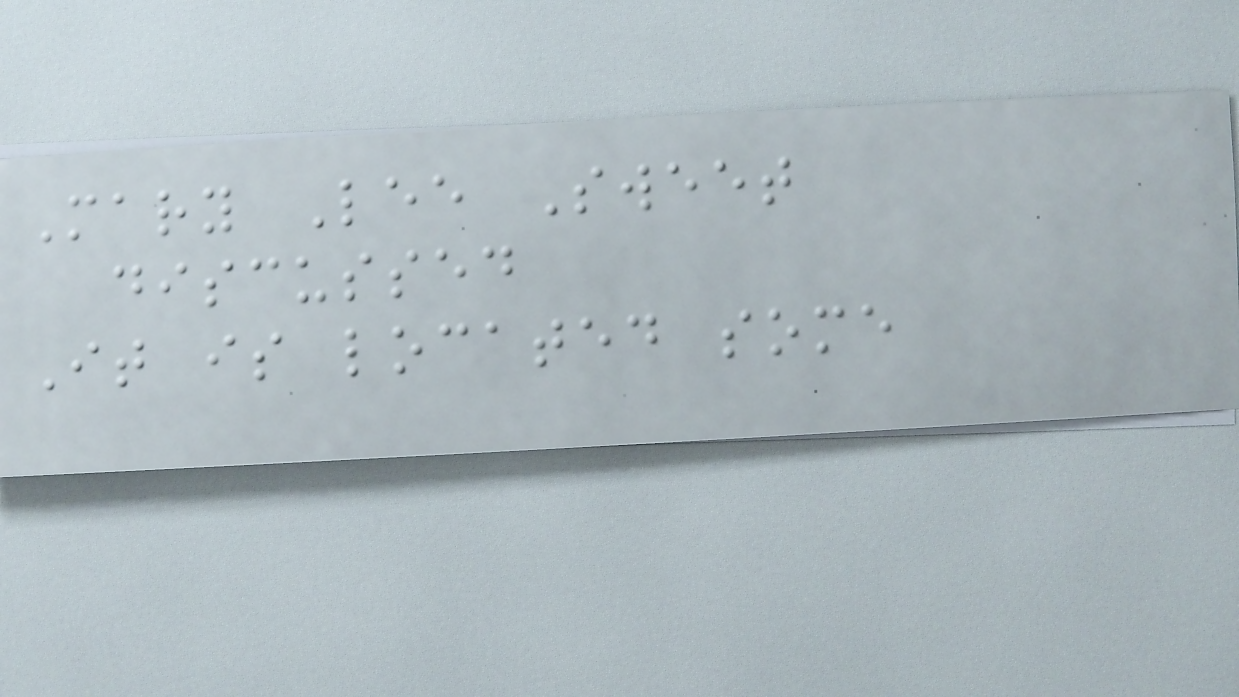Mary Lee Sweet
discussed
It is located some
